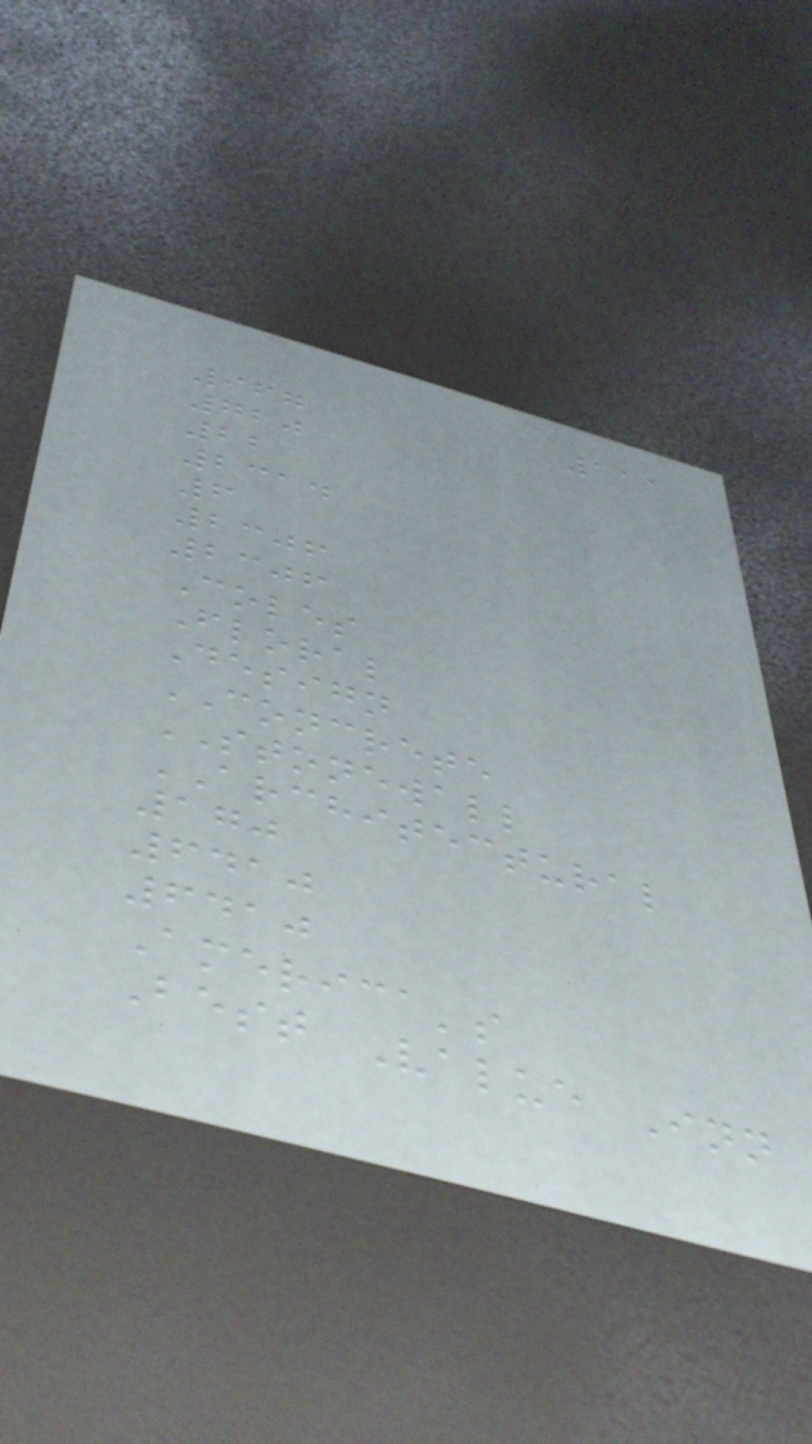111
967
720
22
2314
6
2306
2306
Coles
Floral
Design
CONCRETE
STONEWALL
ARCHITECTURAL
170
6410
6410
America's
Best Value Inn
